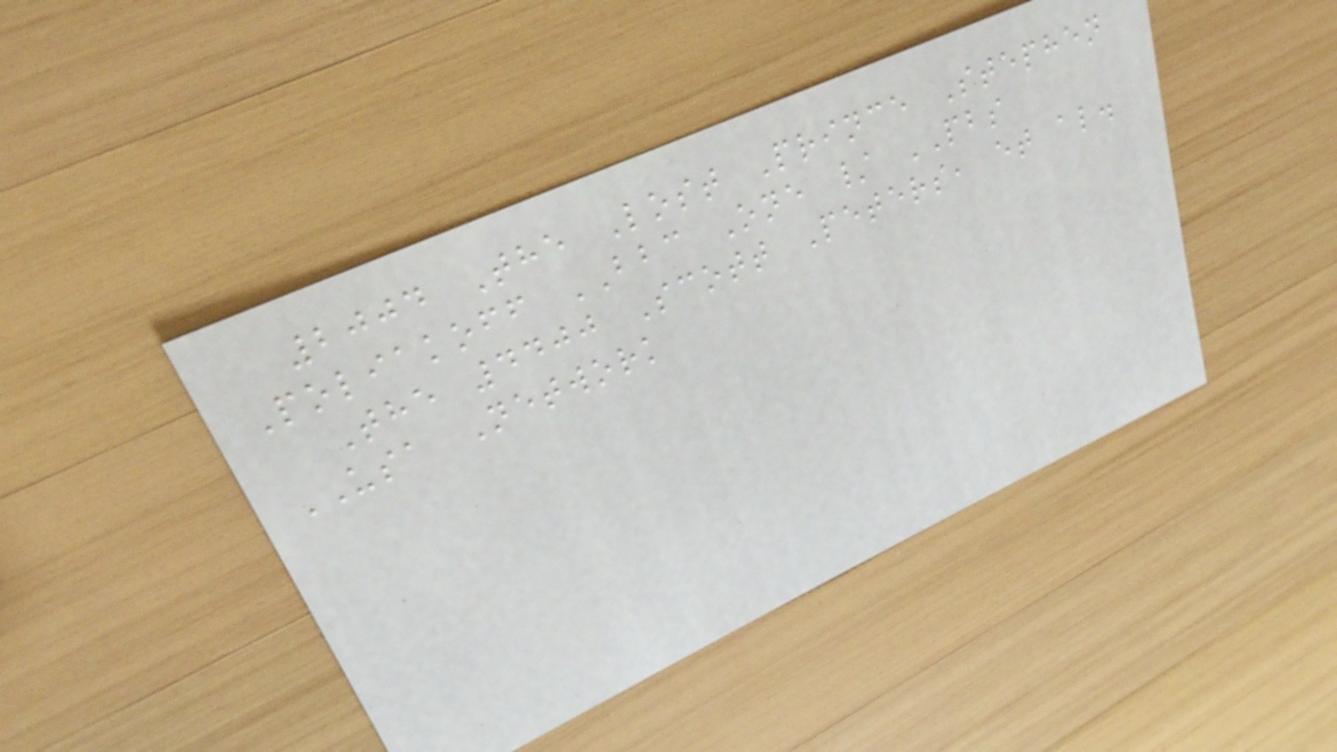2004 The Lost Prince Stephen
Poliakoff BBC One / PBS
The 4400 Scott Peters, et al.
USA Network
